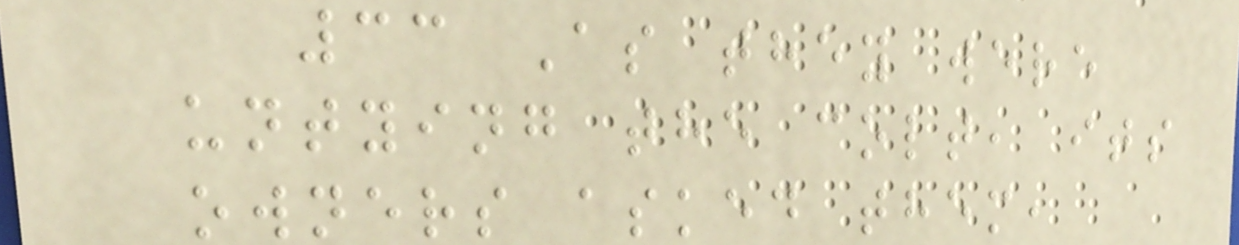33 As they were
untying the colt, its
owners asked them,
